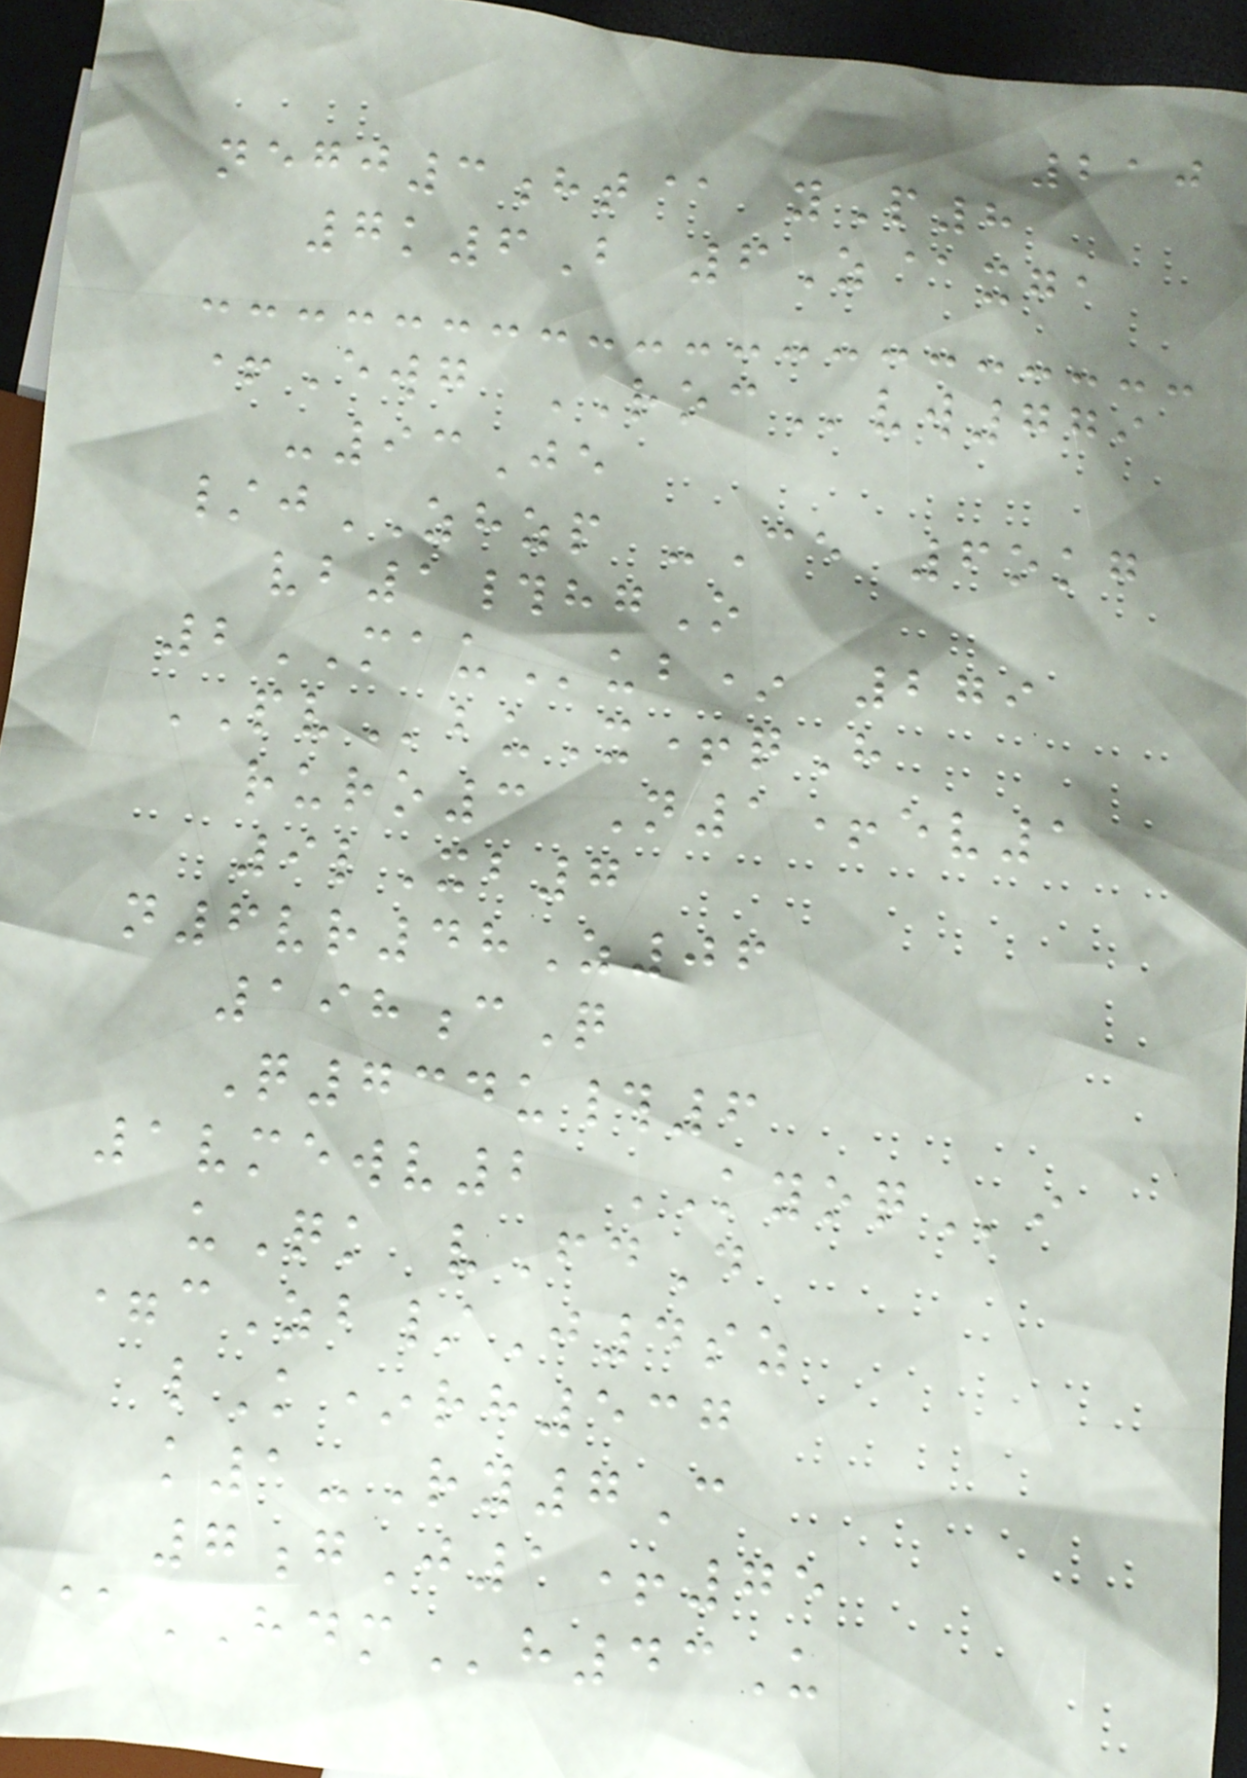210
negj3ht@ yP8
7k6B 6Z@xga
+Ewg ROCvw779
-93Je
/jZHZP -Ce 6okg
vb1#hgO
2MAUub* 279
PVbuX+qH
ruro3 N1+ev1
9lXb7
n6vr48Z06
198cQ
Q734u#6
1vmewv2 KYOQi
uQk vFdD
=cZb/J4sz
lK*rh537
k1-Ry7C
7gJ1+75
@HDMh43U
